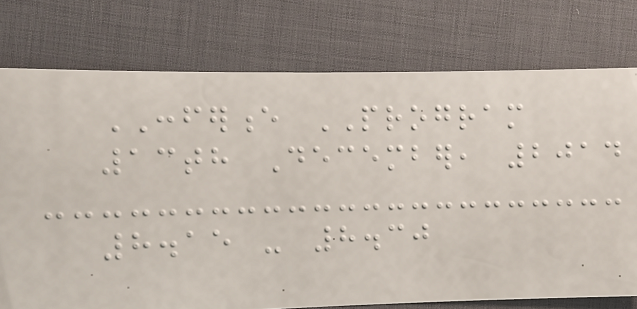CONFERENCE PROGRAM
13th December, 2014
8.15 - 8.30
